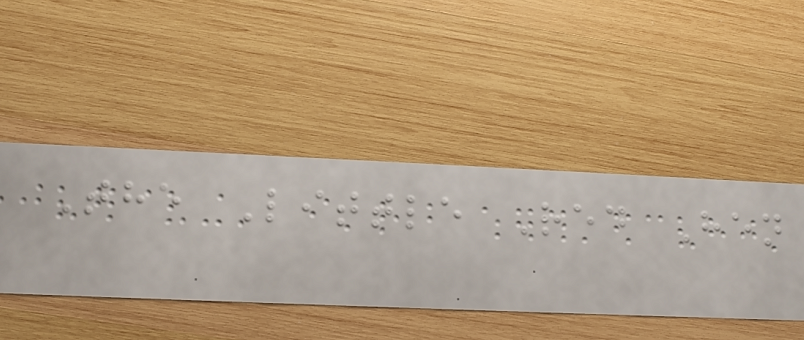The Little Red Hen
